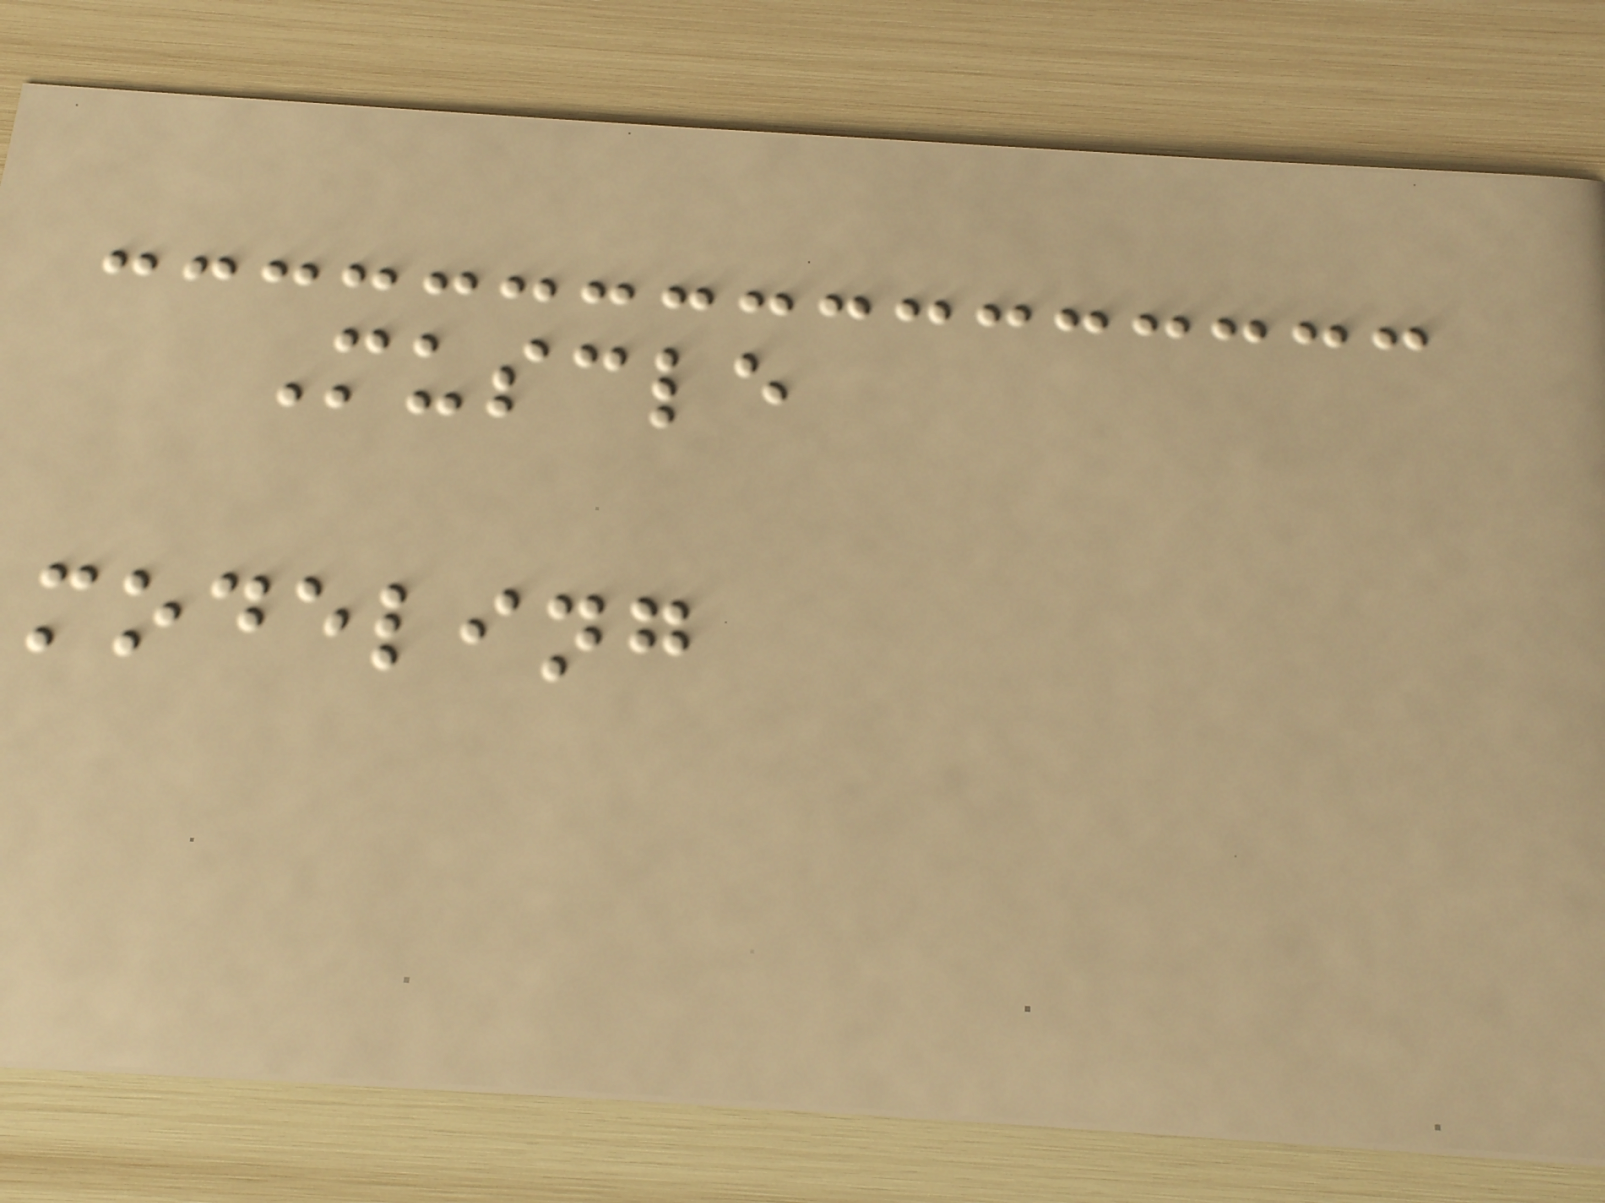Muscle
modeling
